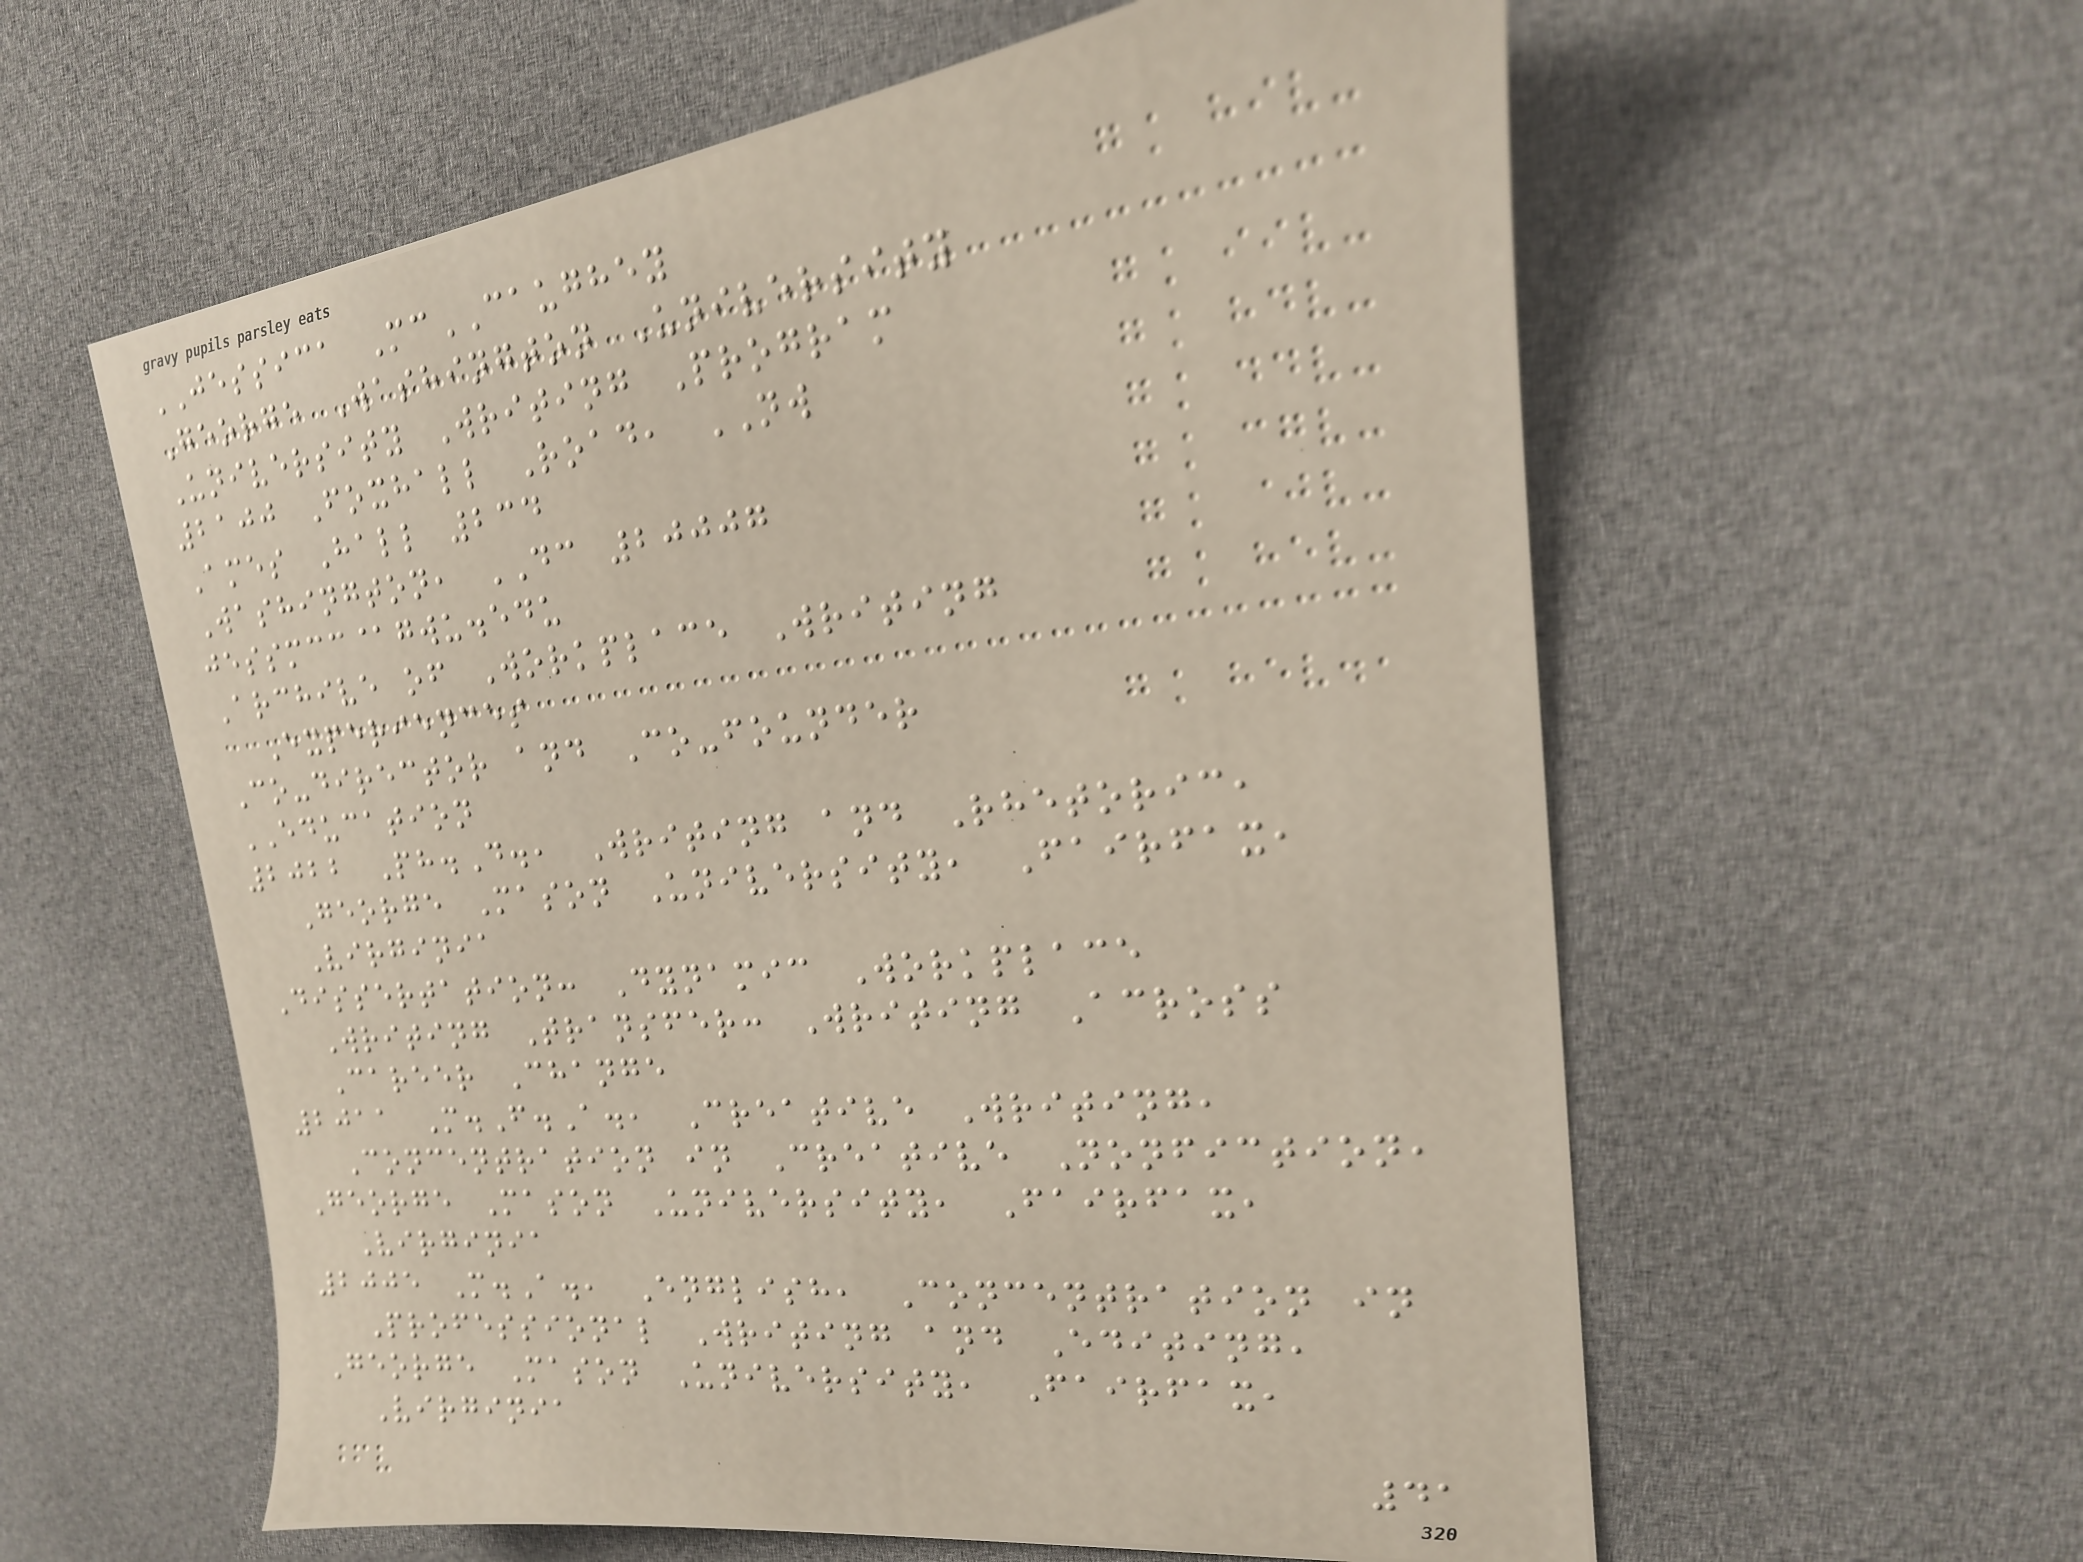JESSICA McCAUGHEY
George Washington University
University Writing Program
2100 Foxhall Road, NW
Ames Hall 234
Washington, DC 20007
jessmcc@gwu.edu
Archive of Workplace Writing
Experiences
Co-director and Co-founder
EDUCATION
2022 Ph.D., Writing and Rhetoric,
George Mason University, Fairfax,
Virginia
Dissertation: Dynamic Workplace
Writing Transfer: Writing Across
Career Change
2011 M.F.A., Creative Writing,
Concentration in Creative Nonfiction,
George Mason University, Fairfax,
Virginia
2005 M.A., English, Concentration in
Professional Writing and Editing,
George Mason University, Fairfax,
Virginia
41
